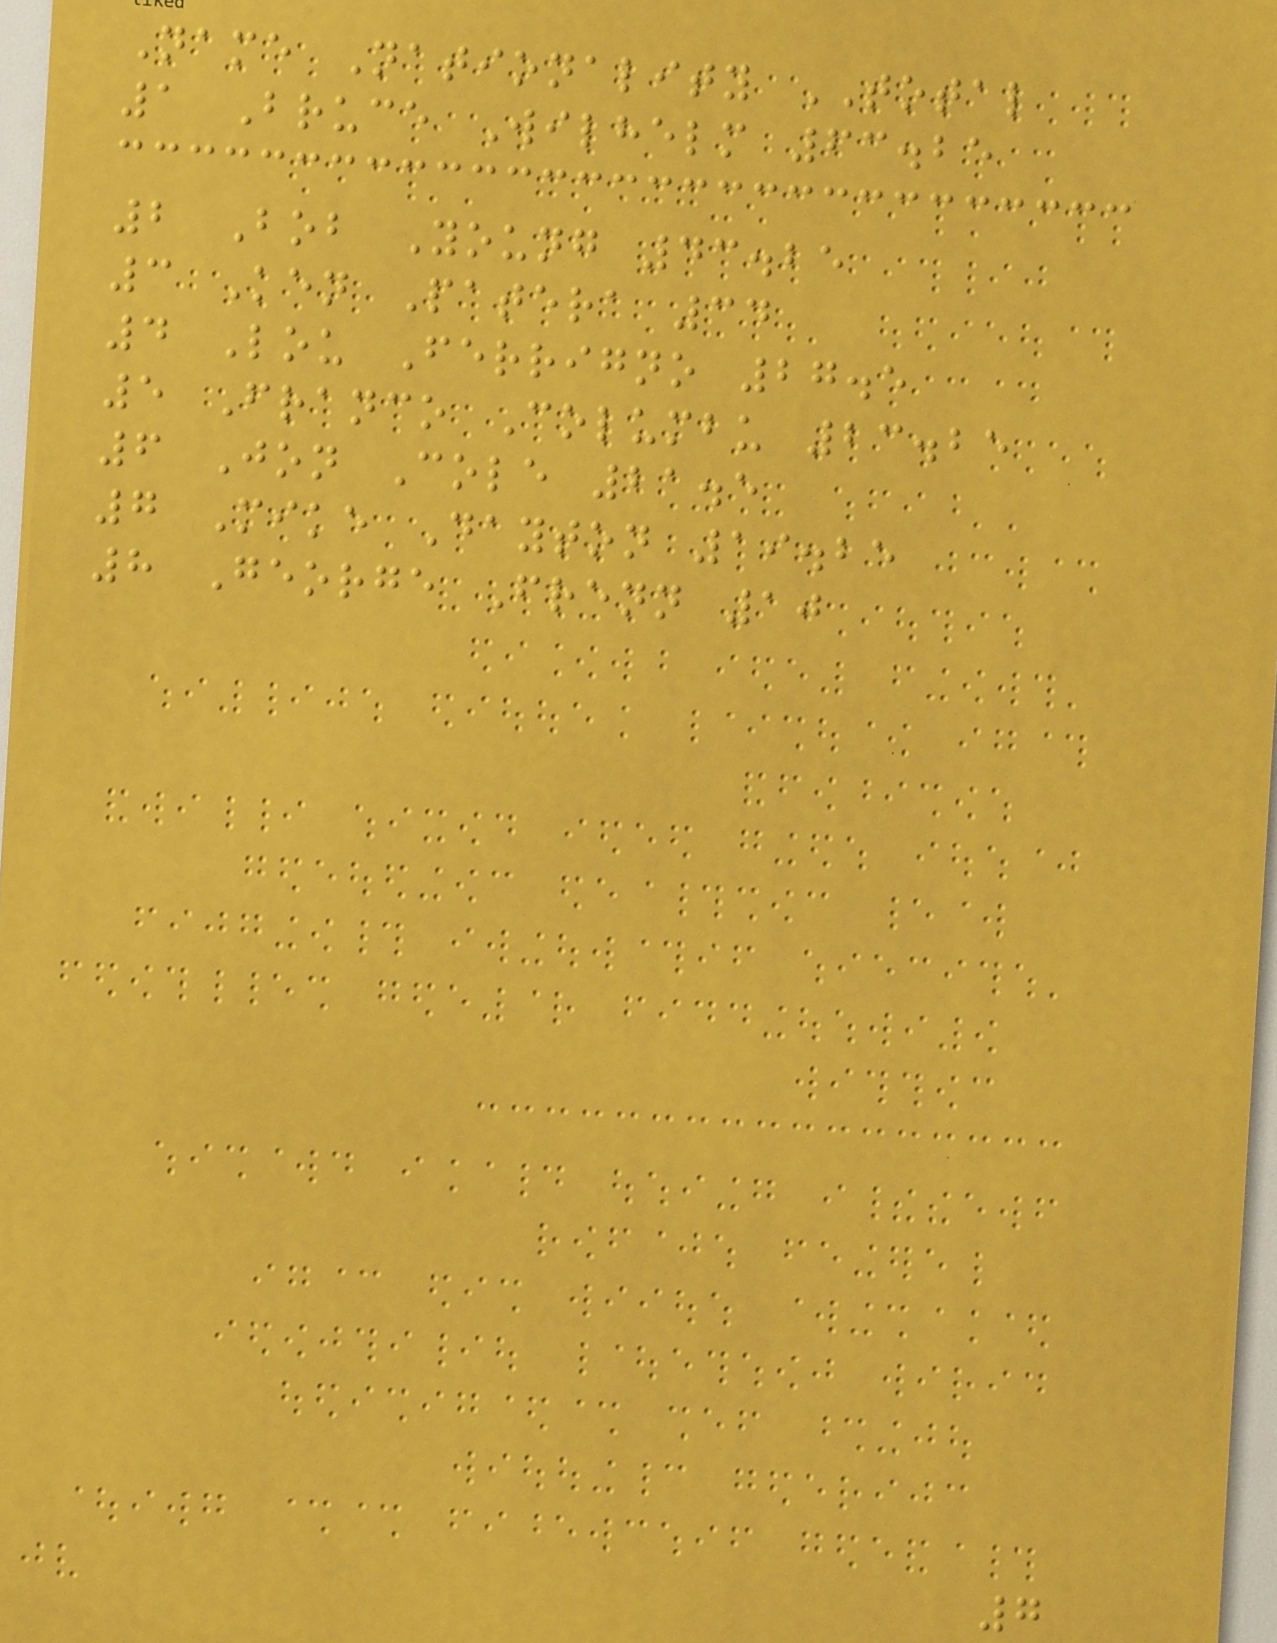Name Nationality TOTAL
1 Bruce Wilhelm 63.25
2 Bob Young 43.25
3 Ken Patera 34
4 Lou Ferrigno 27.5
5 Franco Columbu 23.25
6 Jon Cole 21.5
7 Mike Dayton 19.25
8 George Frenn 10
7
